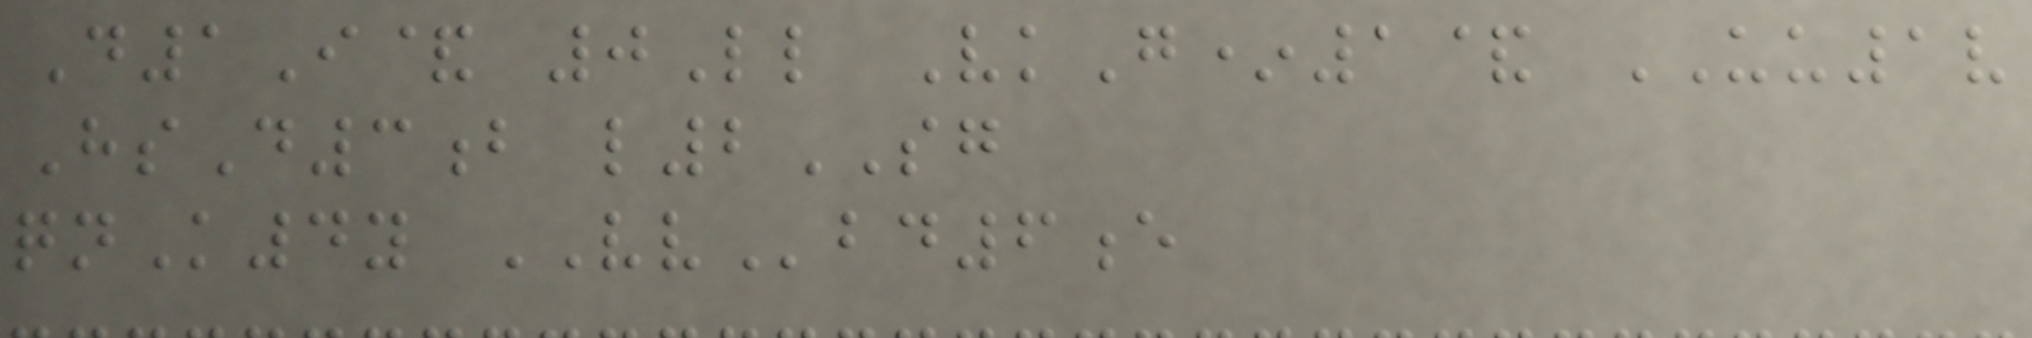D1I& 0Ll VkG*1& UU1v
HsD3b l2SG
qnK4y VVbd6e
